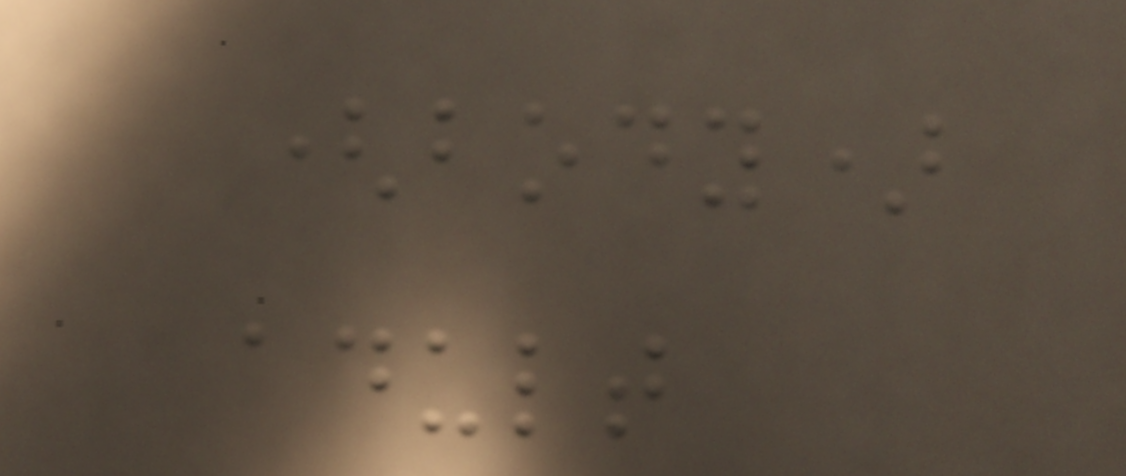(body)
adult
